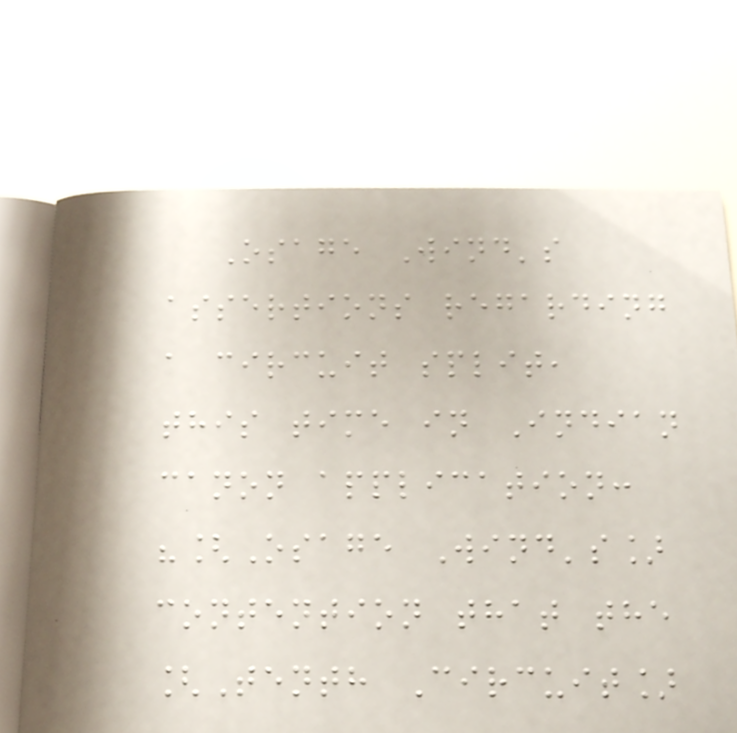Osage Wind's
assertions regarding
a circuit split,
this time in Indian
canon application:
"[Osage Wind's]
contention that the
[Tenth Circuit]
